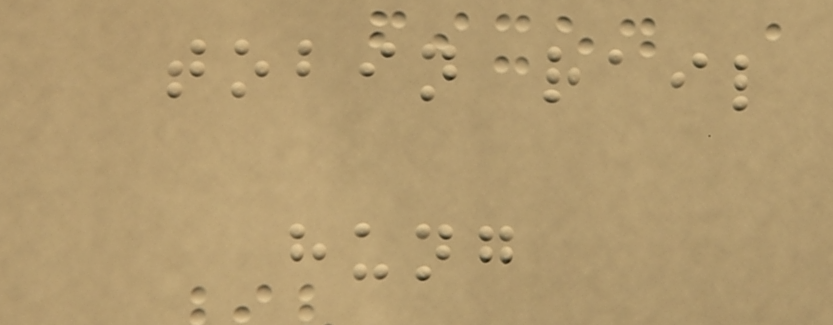tobin rail
hung
